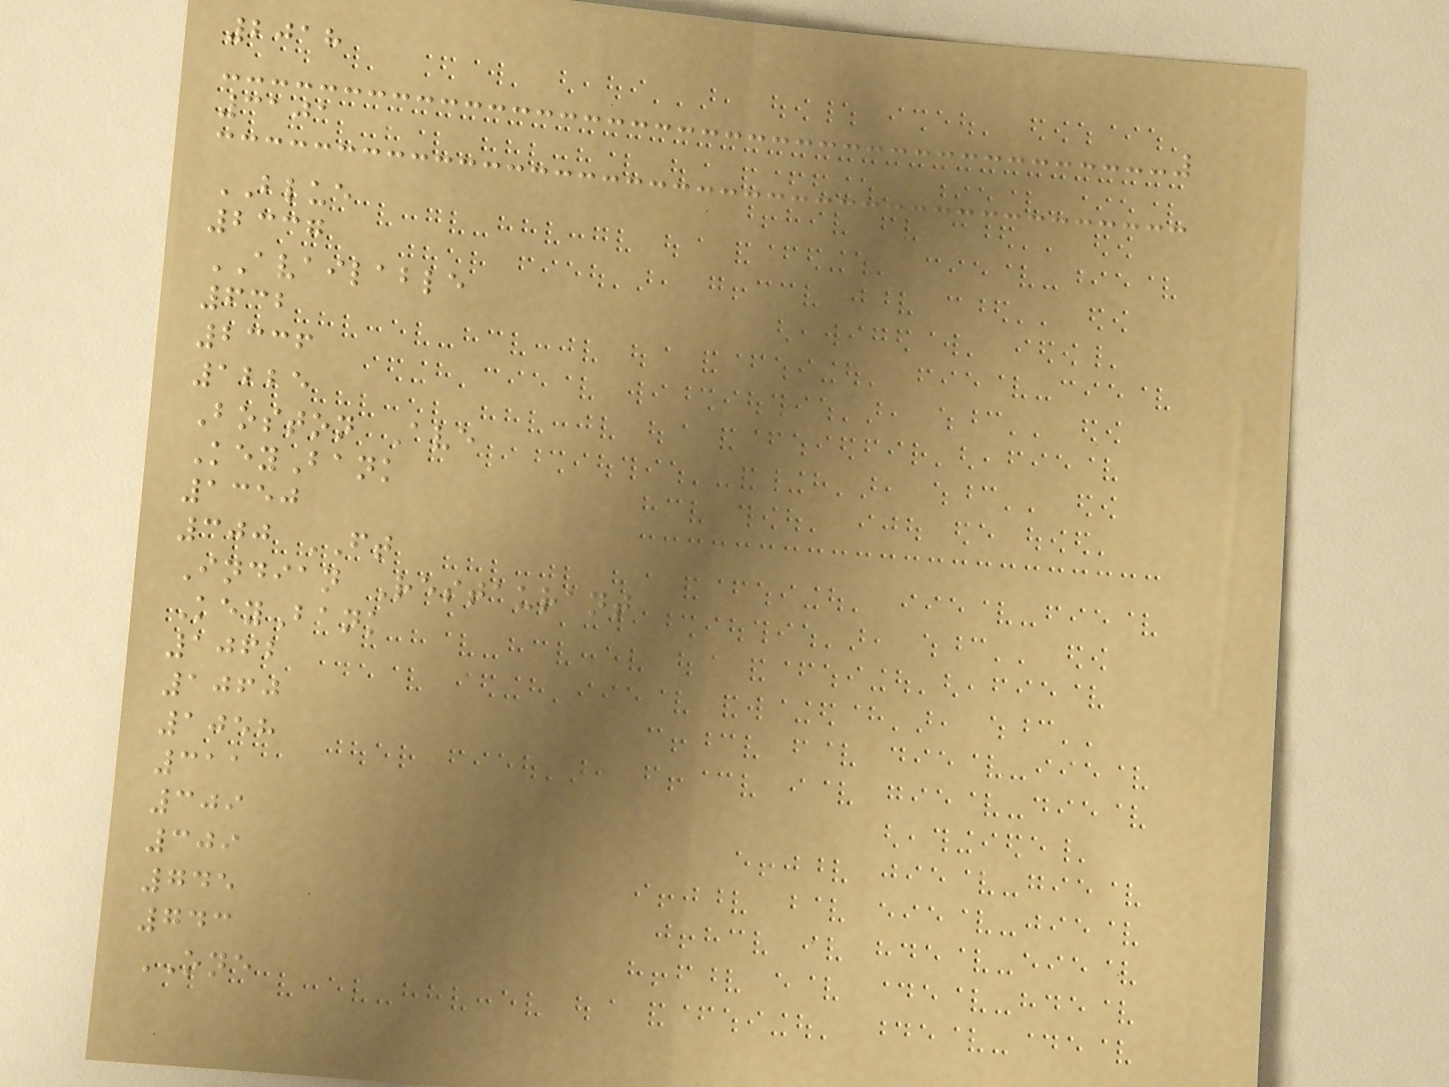2018
3101
BLUE
2337
AVAILABLE
632
2336
1225
Boston Ave
KeyBank
1350
300 FT
Indian Restaurant
KeyBank
1062
1060
1058
311
309
309
745
743
ONE
